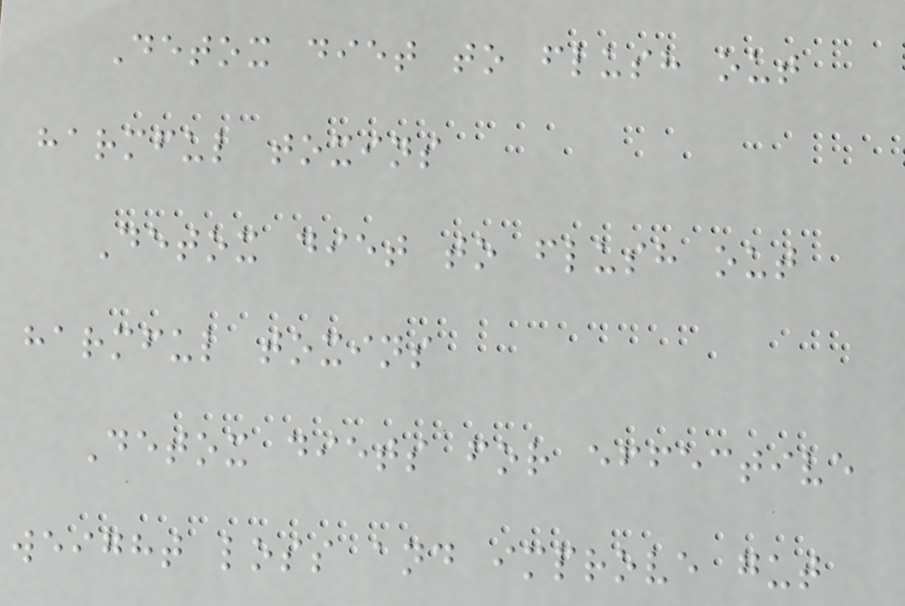Detox diet to flush out
harmful toxins
Detox diet to flush out
harmful toxins
Detox diets for effective
weight loss and improve gut
